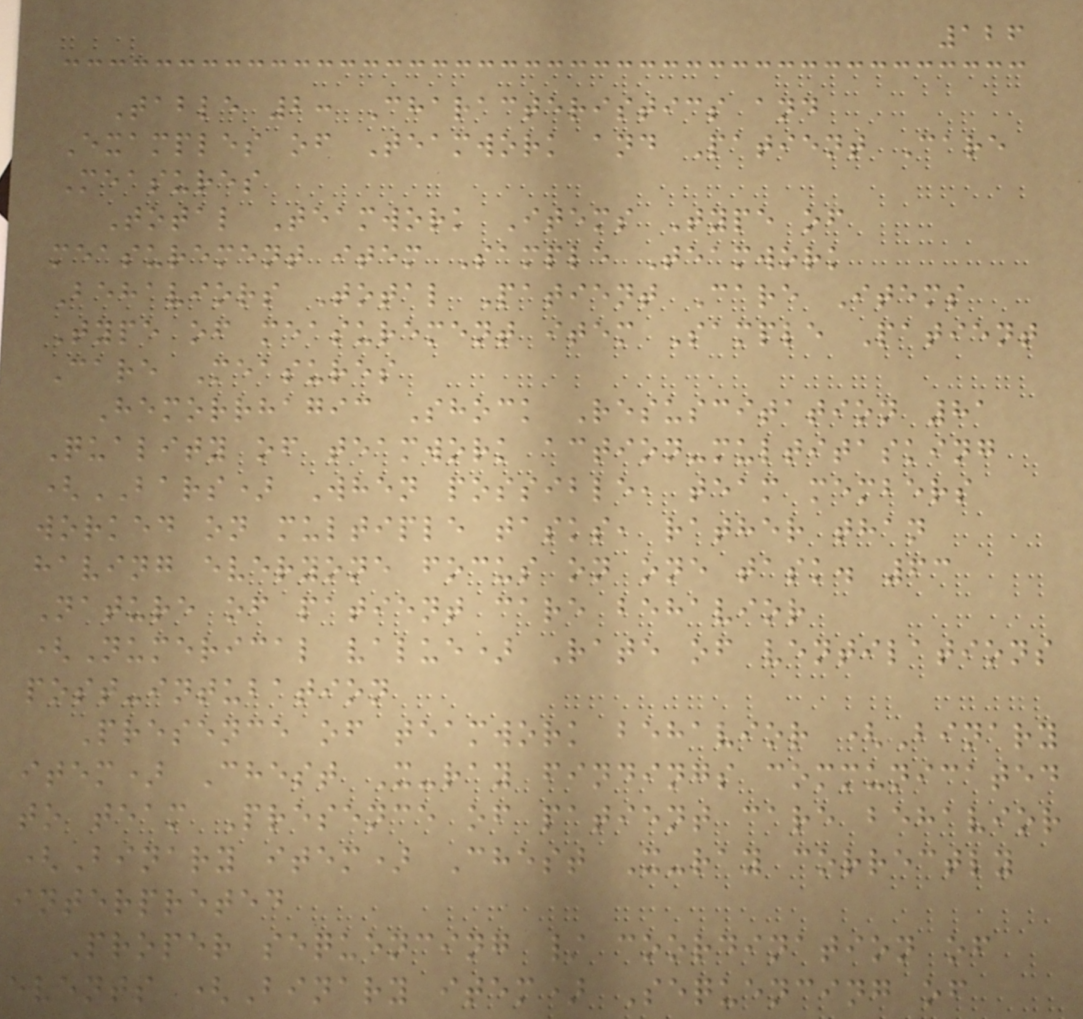126
Table 2: Characteristics and
Examples of Teamwork and Patient Care
Measures
Total Teamwork Items Type of
measurement item Sample Teamwork
Behaviors Total Patient Care Items
Type of measurement item Sample Patient
Care Measures
Hemorrhagic Shock Resuscitation 81
Quality of teamwork action-multitasking
(BARS) When possible, team members
worked on multiple tasks, rather than
having everyone focus on one task. 63
Nature of patient care behavior
(Numerical value) Rate of ventilations
post-intubation
Presence of teamwork behavior (Binary
item) Chest X-ray findings communicated
to team Presence of patient care behavior
(Binary item) Chest X-ray correctly
interpreted
Proper sequencing / coordination of
events (Binary item) Sequencing of
